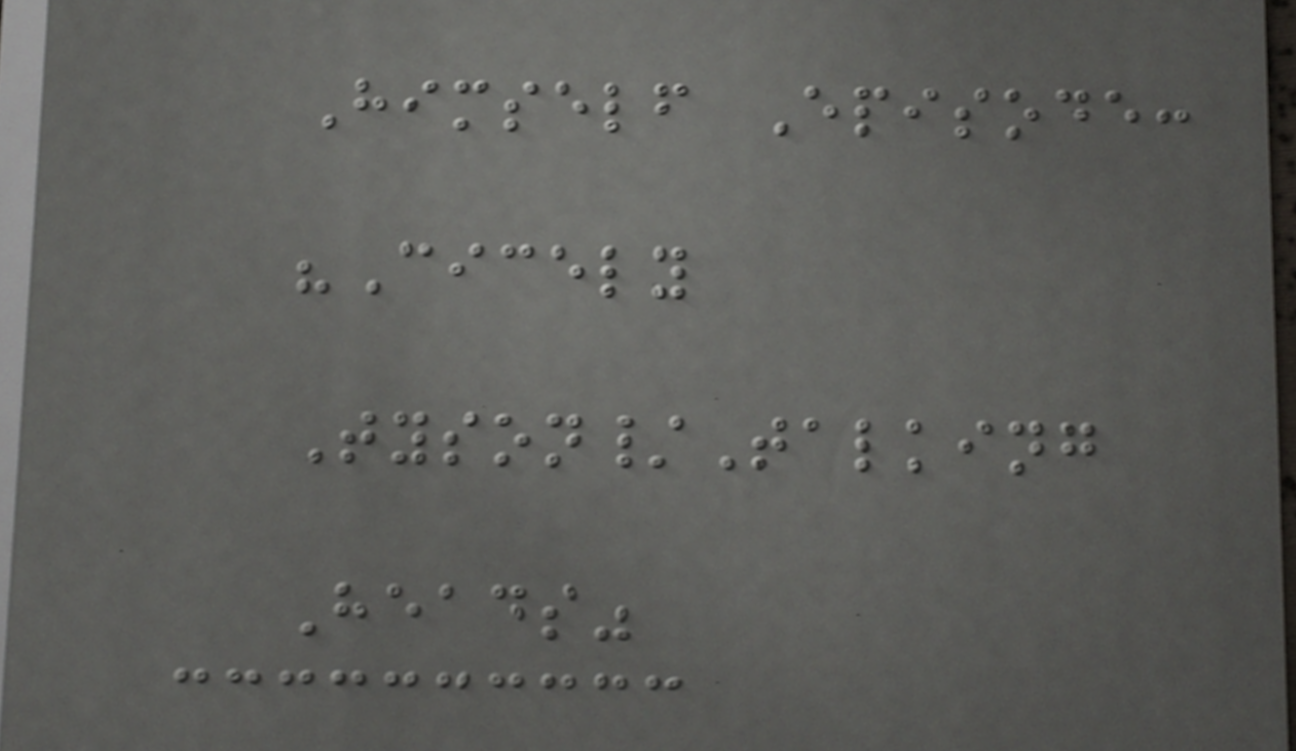Himself Episode:
"Cicely
Tyson/Talking
Heads"
